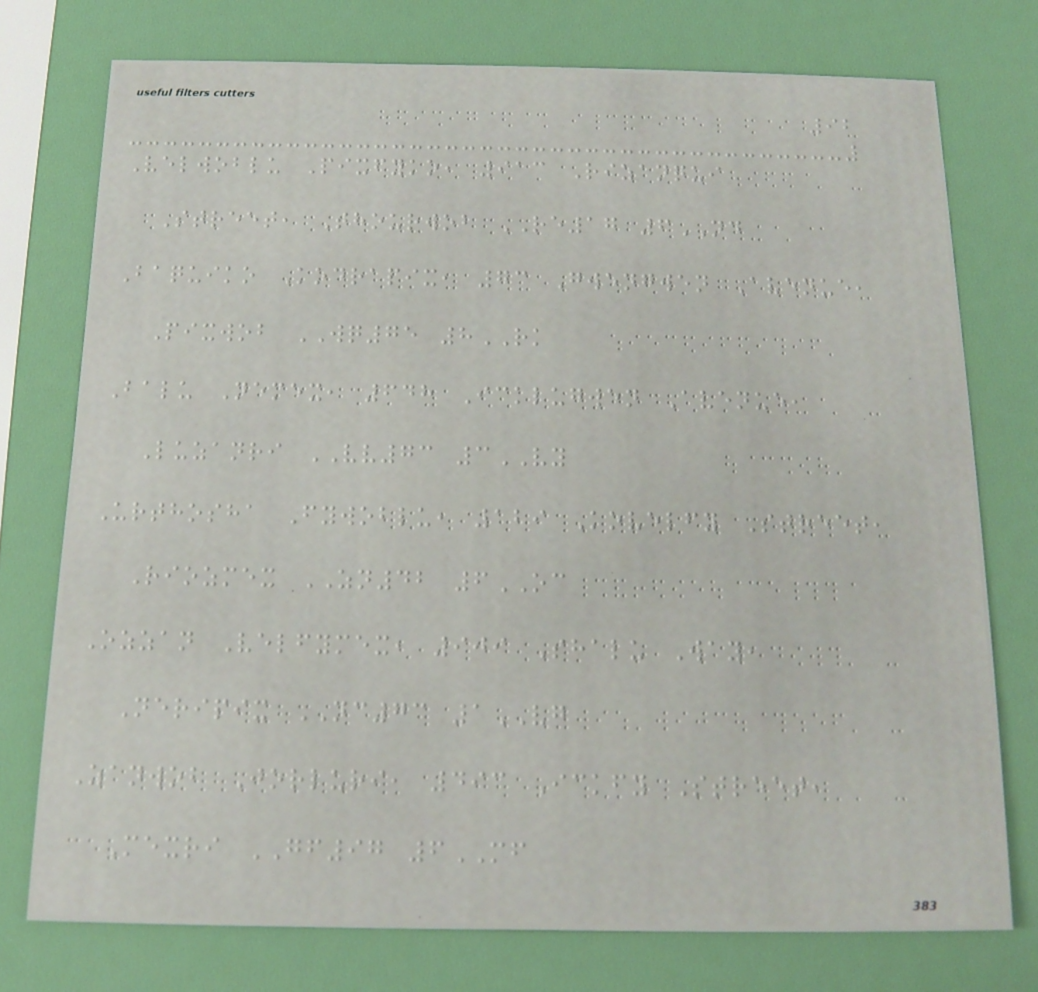92
Velwoblu Pixfyko, 913 Rizanqui
Street, Thourwob RE17 6ND
Baquiko Kodrapix, 73 Gwengwen Avenue,
Pixwob WQ75 8RK
Balu Nemex, 648 Icklugwen Avenue,
Luzanri VV73 3VY
Urthosha Fywoblu, 129 Kovelfy Street,
Riozmex ZN42 6OC
Ozzan Velfymex, 909 Shalu Way,
Neripix NC73 1VG
Zanwob Jorluri, 493 Ickfy Street,
Mexri GF97 6MF
